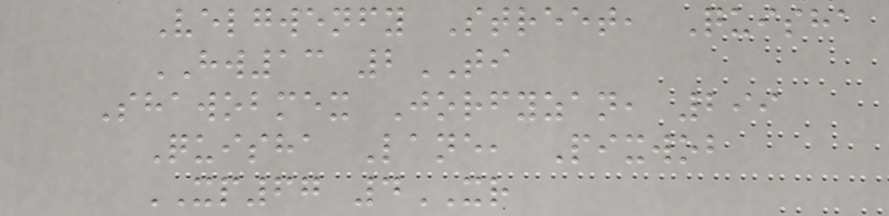Velgwenfy Street, Quisha
HW13 2TI
Shawobmex Jorfyzan, 299
Quisha Lane, Pixwob
XP67 4XR
